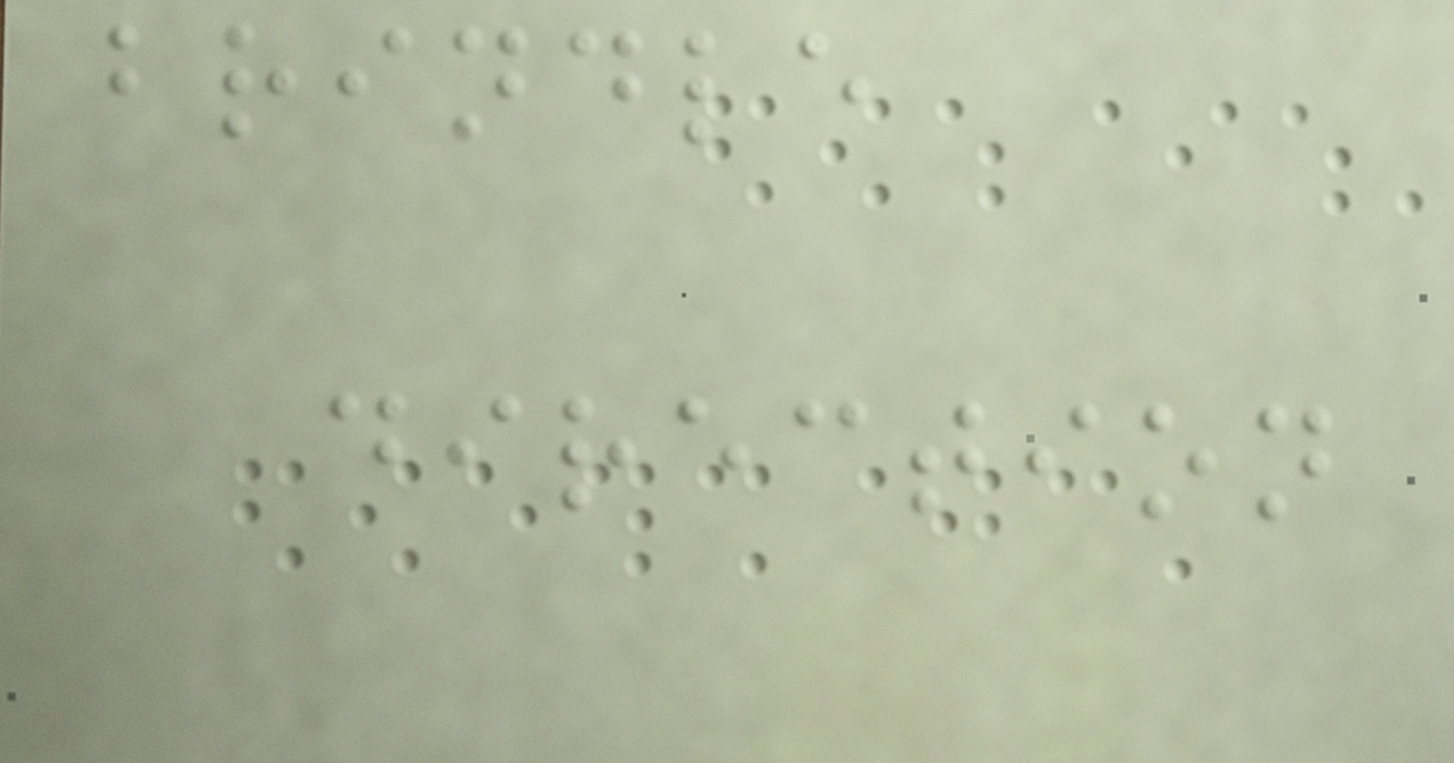brindle
direction
